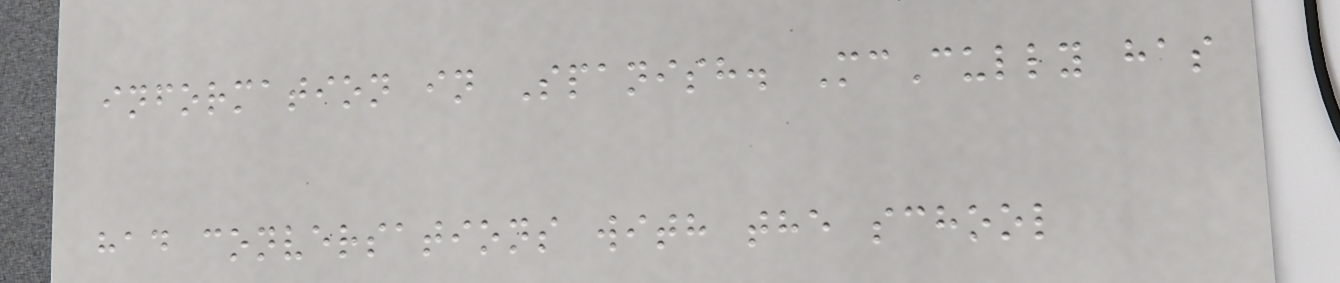information in Spanish. McCully has
had conversations with the school
